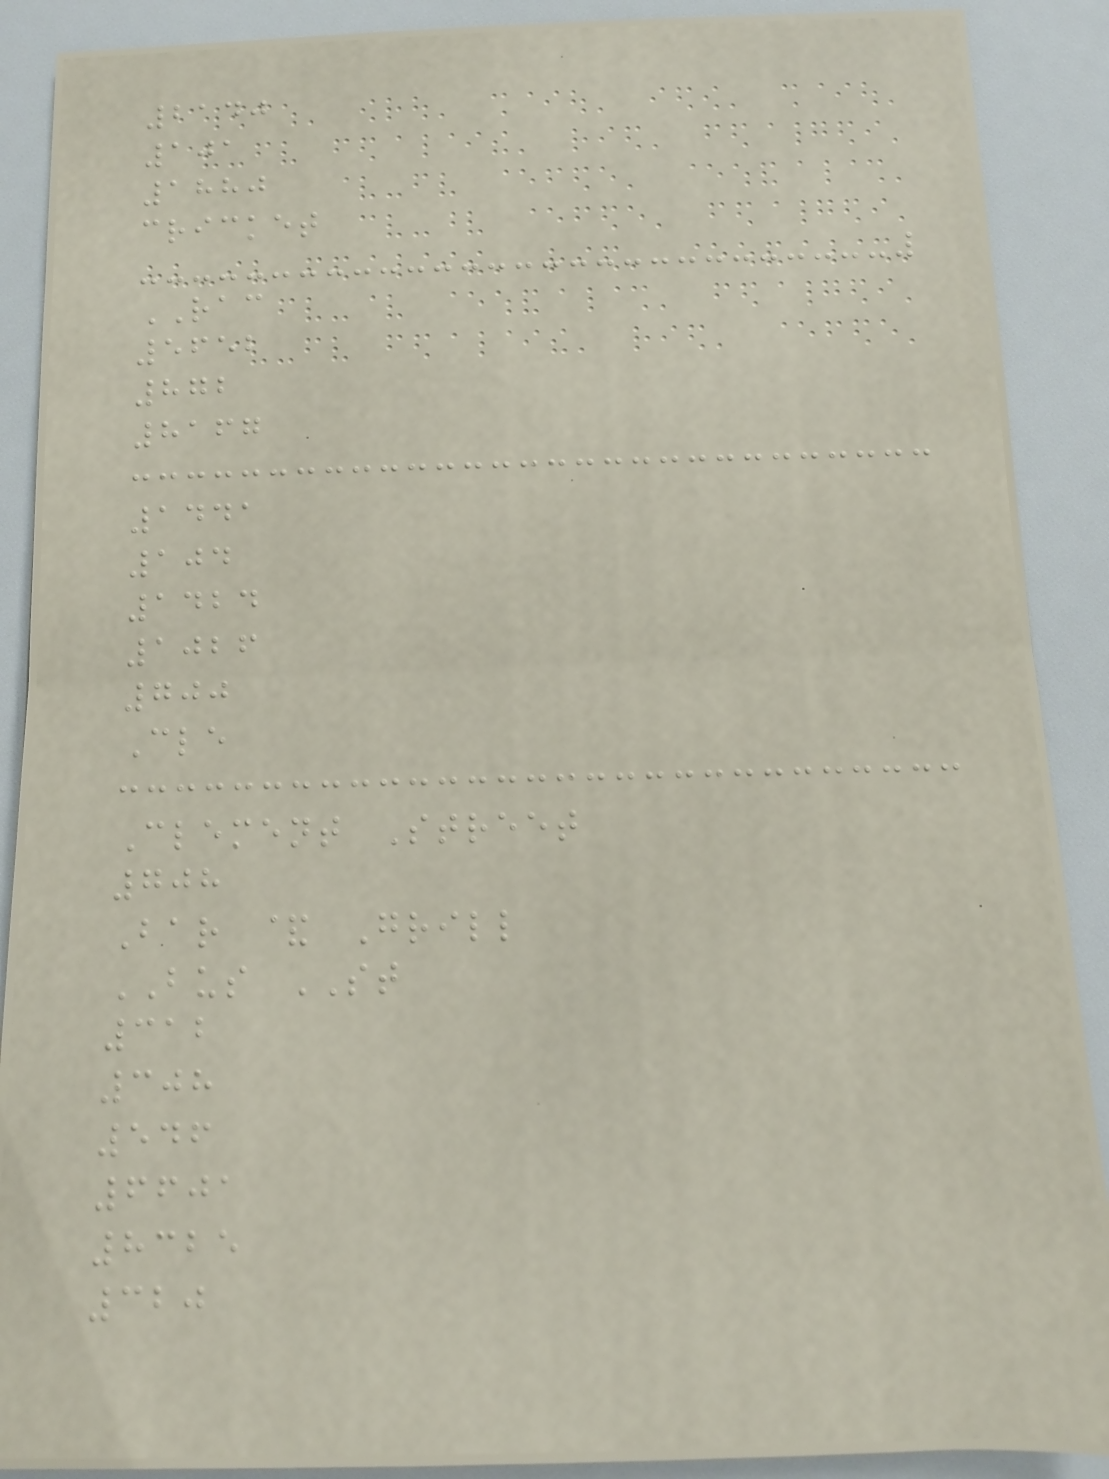2140
101
1880
cricket
RAC
5652
872
8167
1441
104
1424
1026
700
Cle
Clement Street
708
Bar & Grill
BUS ST
312
308
546
6601
8325
320
